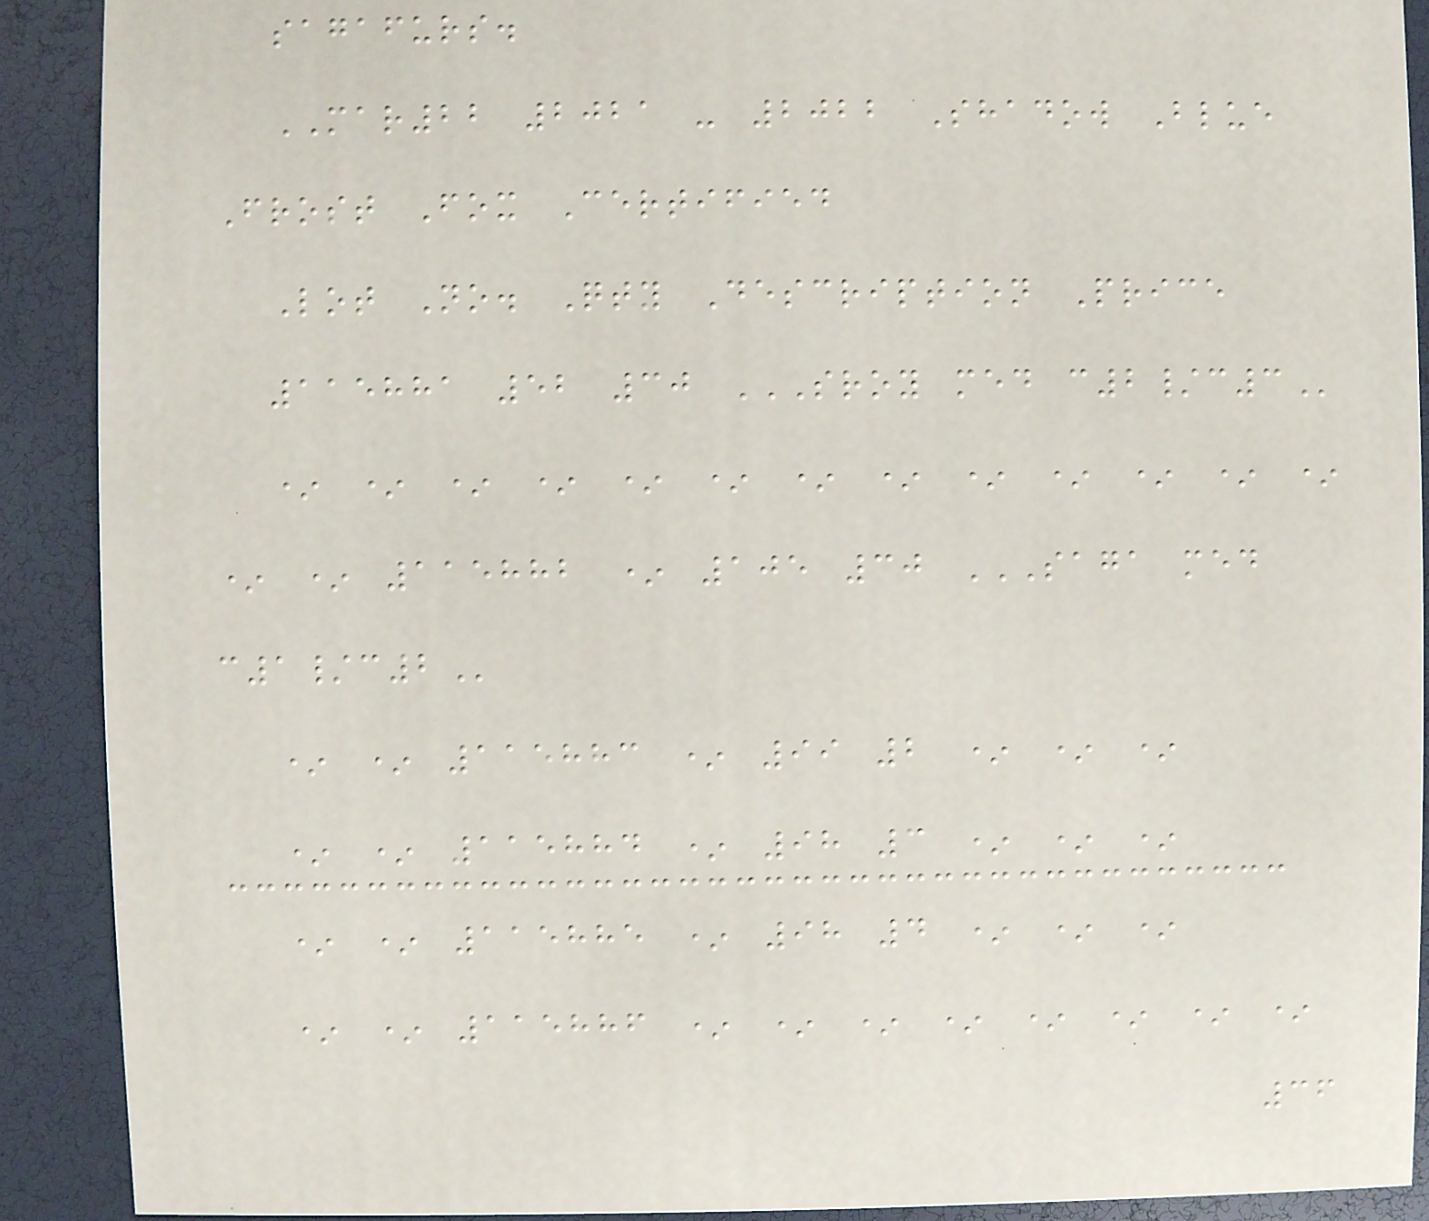sagafurs.
MAR22 2021 - 2022 Shadow Blue
Frost Fox Certified
Lot No. Qty Description Price
115881 52 30 SROY MED C2/C3
* * * * * * * * * * * * *
* * 115882 * 105 30 SAGA MED
C1/C2
* * 115883 * 99 2 * * *
* * 115884 * 98 3 * * *
* * 115885 * 98 4 * * *
* * 115886 * * * * * * * *
36
